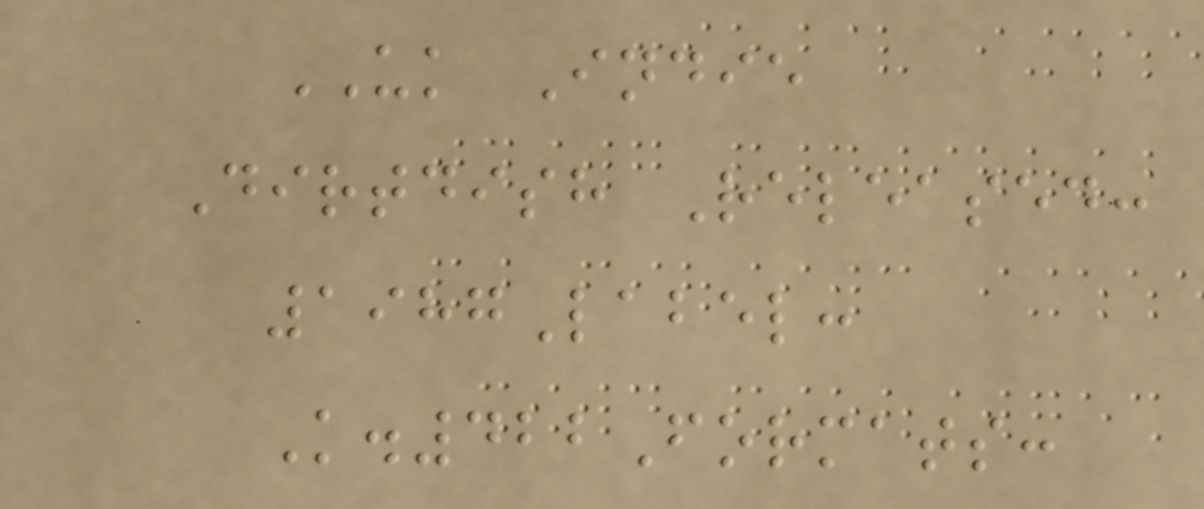UK Indie
Dirtdish Released:
1987Label:
K.422Formats:
